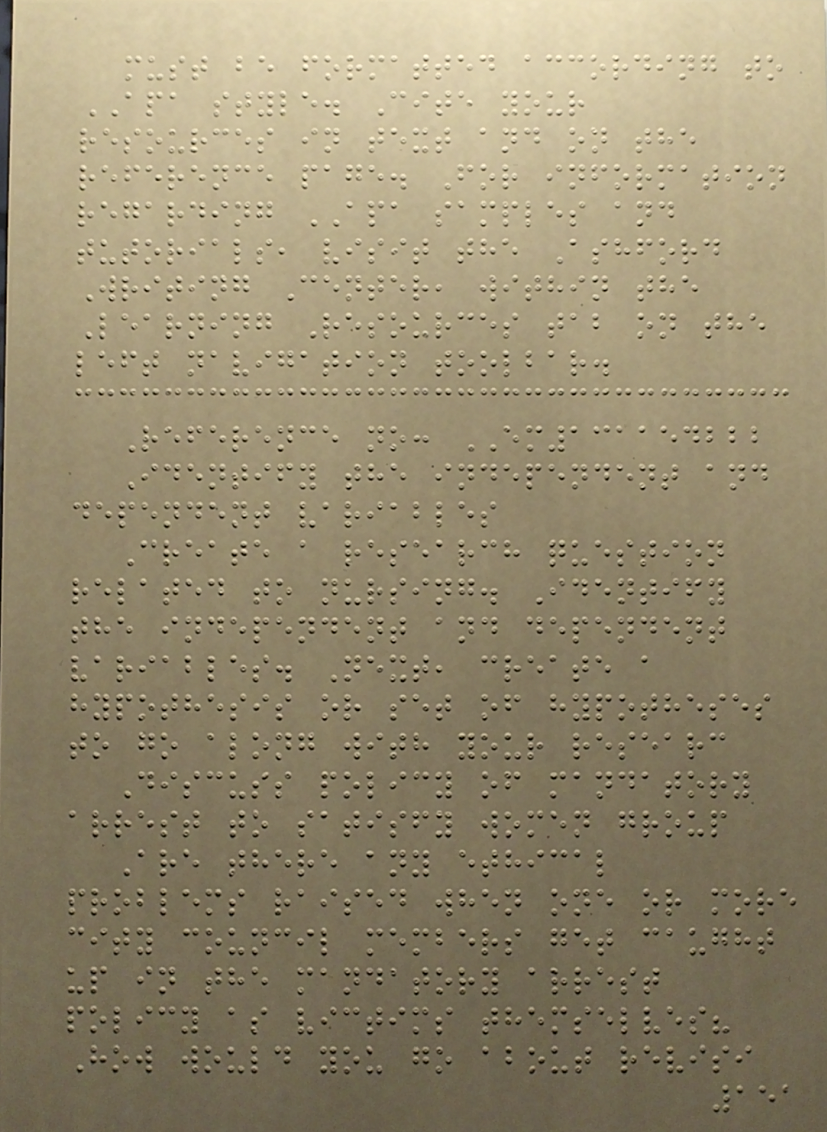must be formatted according to
APA style. Cite your
resources in text and on the
reference page. For information
regarding APA samples and
tutorials, visit the Ashford
Writing Center, within the
Learning Resources tab on the
left navigation toolbar.
Reference no: EM131154222
Identify the independent and
dependent variables
Create a research question
related to nursing. Identify
the independent and dependent
variables. Next, create a
hypothesis or set of hypotheses
to go along with your researc
Discuss policy of mandatory
arrest to satisfy women group
Are there any ethical
problems raised when one or more
city council members get caught
up in the mandatory arrest
policy as victims themselves?
How would you go about revisi
151
